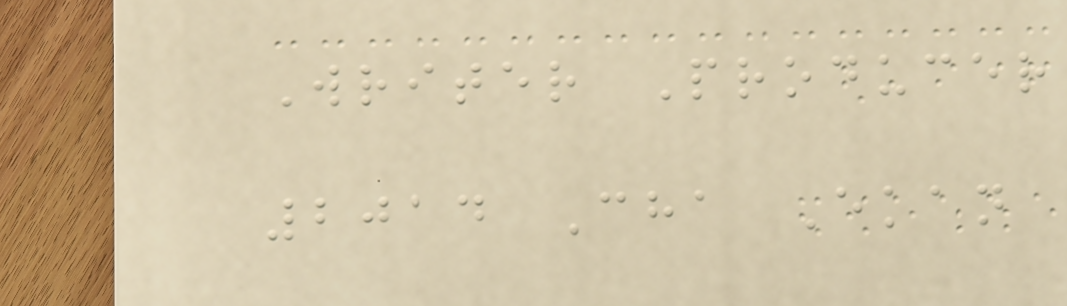Writer Producer
2014 Cha Ekan
